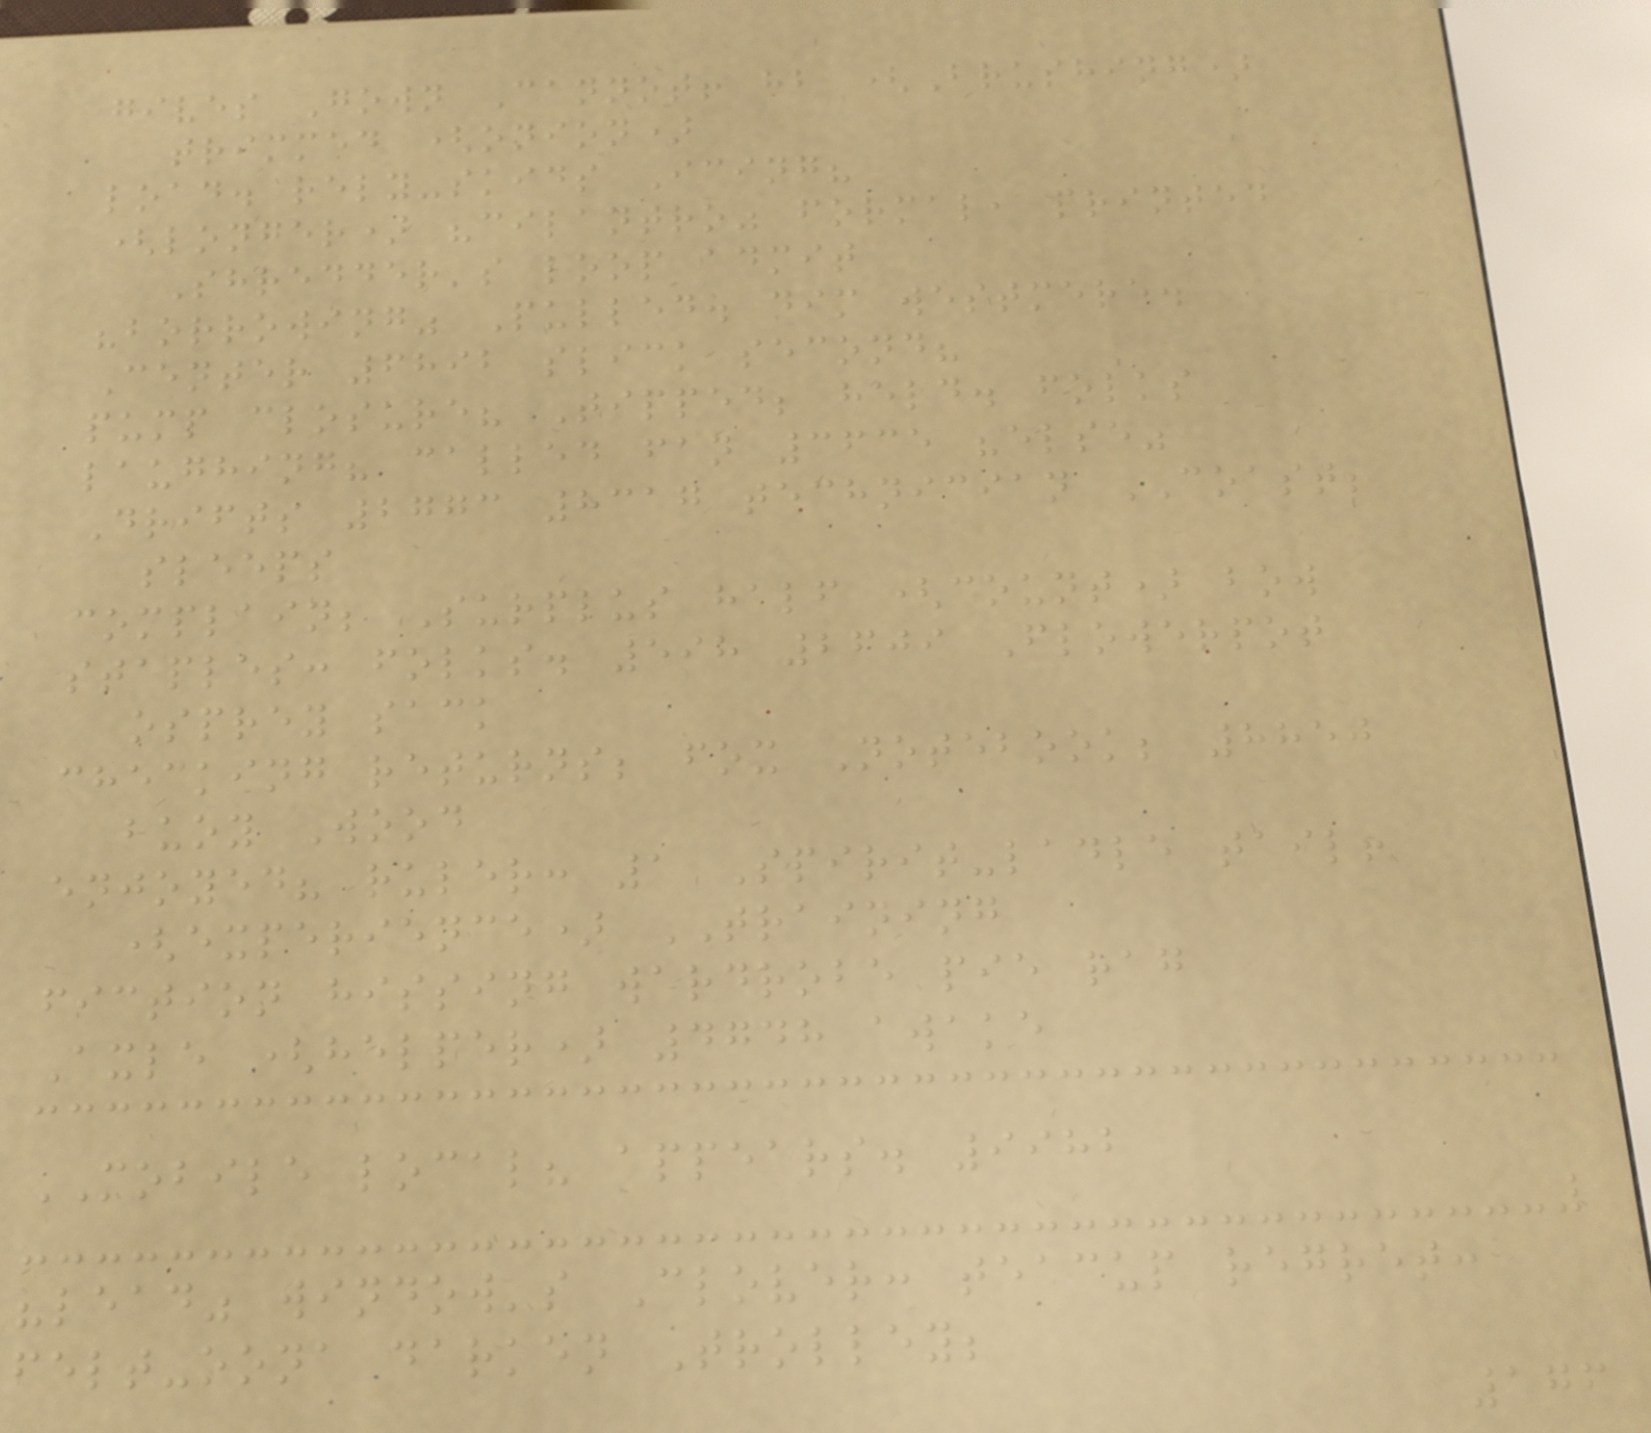gives Gown Cannot! hb (Brushing)
trimmed (onion)
load. rely-skids Icing?
(longer) "cilantro" formal, printed
Shredder's loop admit
"borrowing" Pulled. dim westmere.
Center 6892 slick second?
pump closure? Tipped; held. folks
laughing? called fan 3635 "else"
Drifts 2773 8317 technician COAST;
sleeps
complain; Surplus half (count) bow
staples: folks. 598 2609 Flowerpot
osprey sack
checking returns; fox Notebook; 8850
buoy Wood
enjoyed? ruler: 1 Spirit-ladle tail!
(experience) TRAINING
fiction hissing wardrobe pie rag
Axle (helper) 4748 awake
MOBILE local? appears. 9982
"lead" window's Clover: teacup regret:
felt-oona darken Trolley;
176
